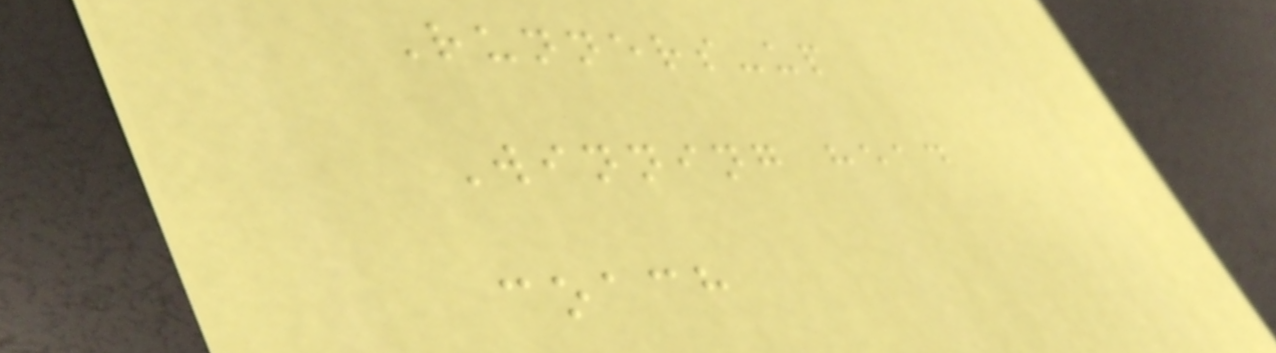Runners-up
Winning head
coach
